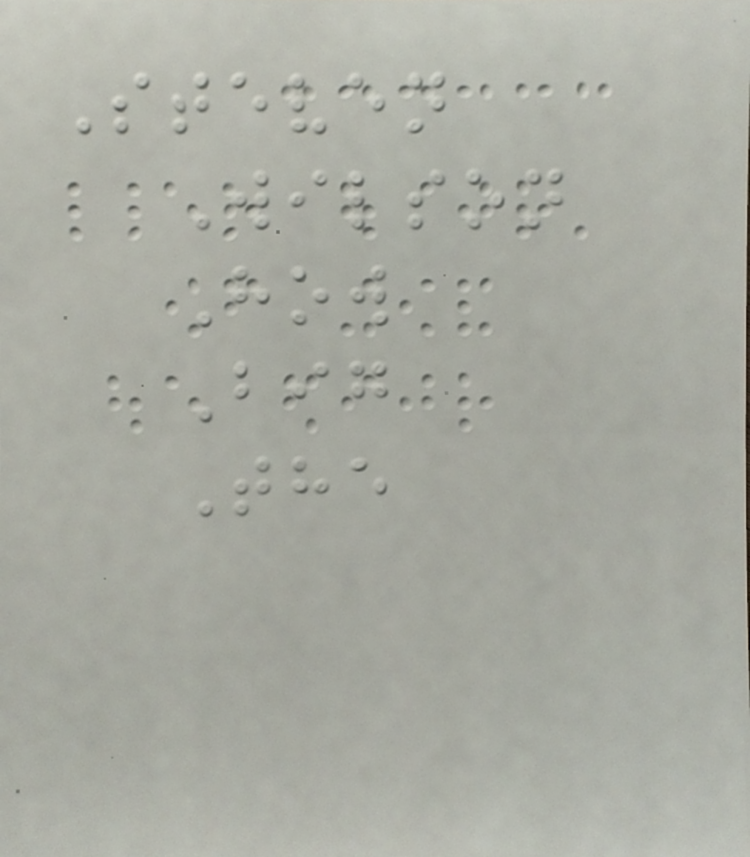Steven
Wilson
How
Big
The
